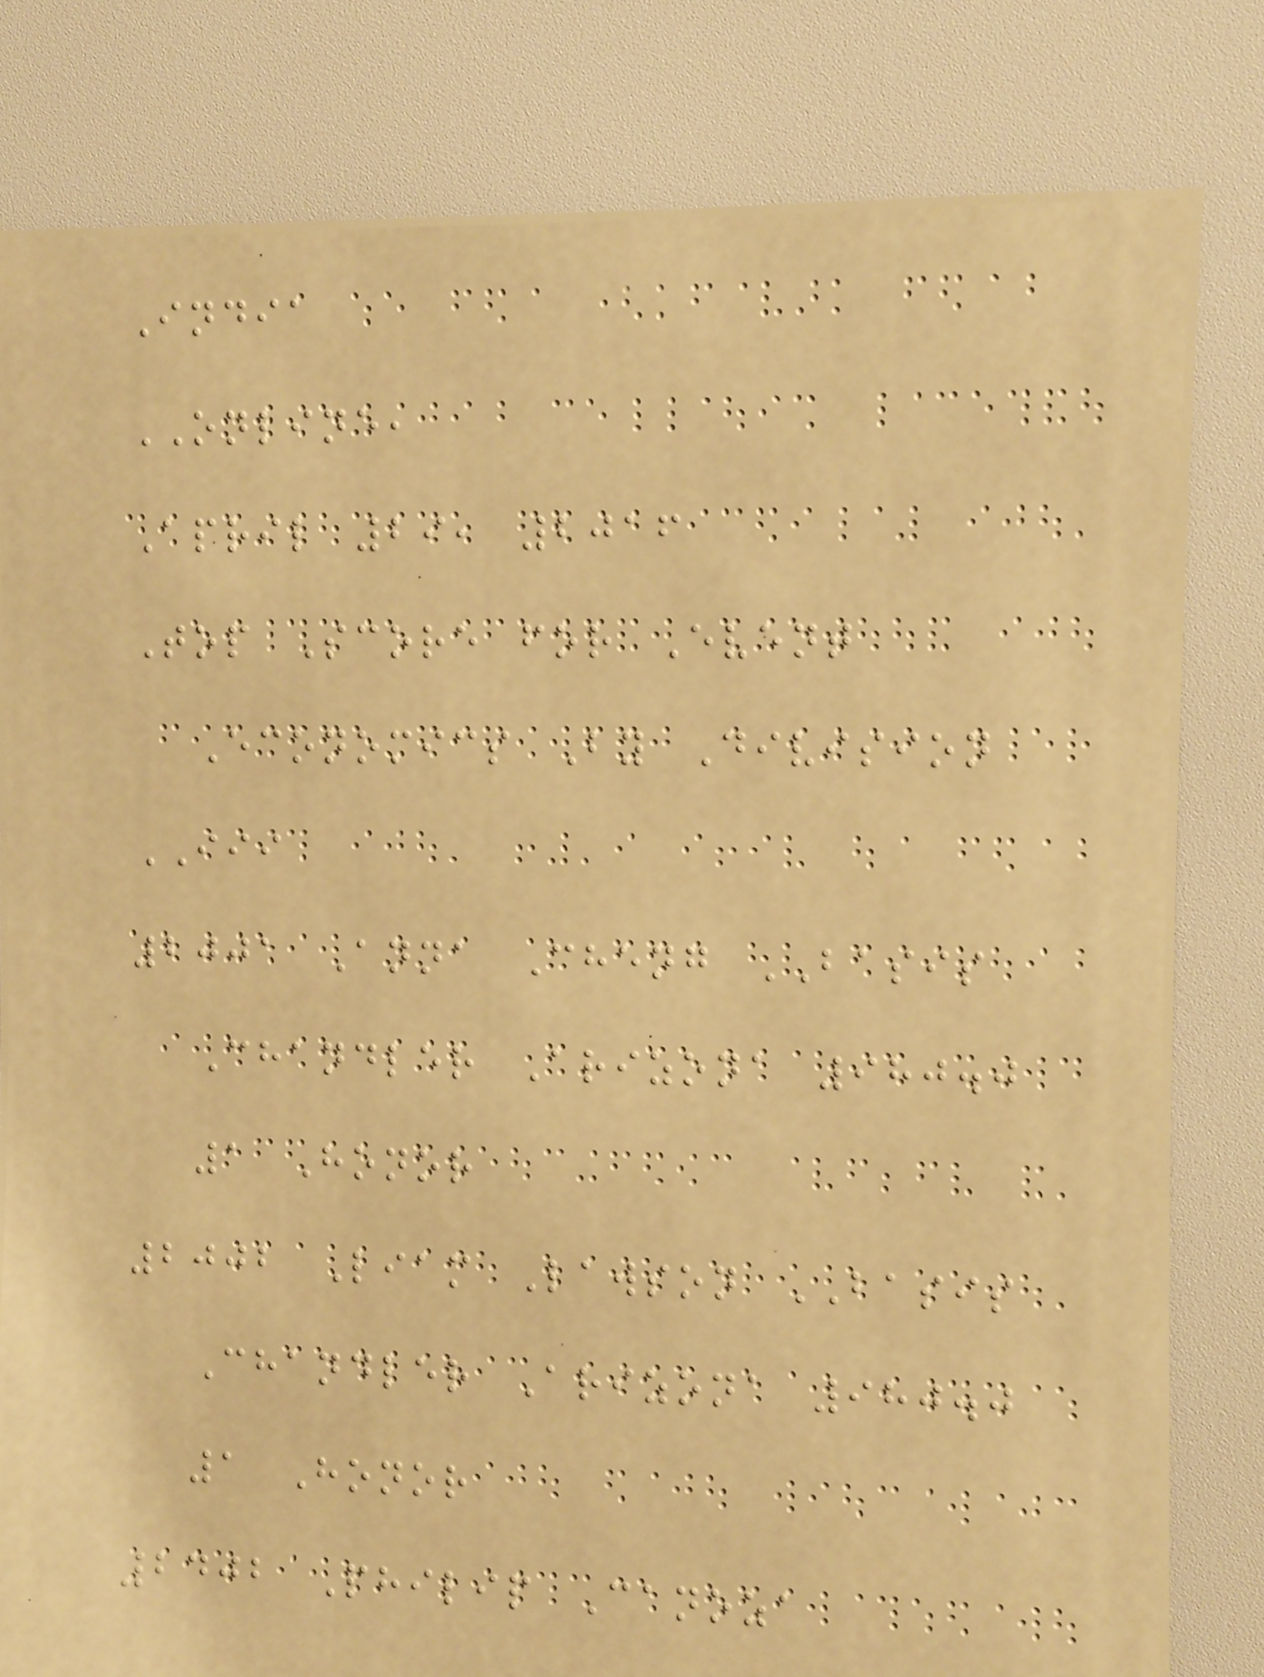India
ONLINE,
April 29, 2016
Top Score for Event
Economics By Division
III
2001 Anna Cheng BASIS
Chandler Arizona 980.0
1 Honor
2002 Liam Lawson BASIS
Chandler Arizona 980.0
1 Honor
2402 Philip Canoza
